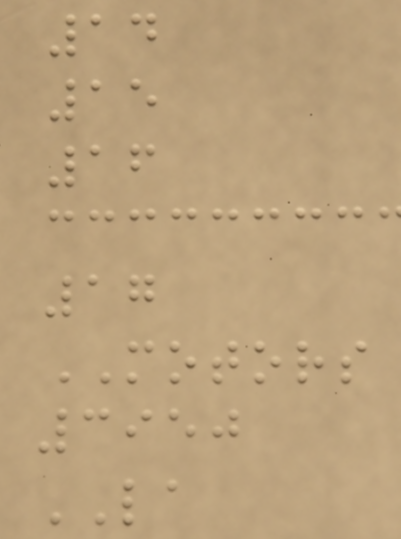14
15
16
17
MOTORS
3950
LA
